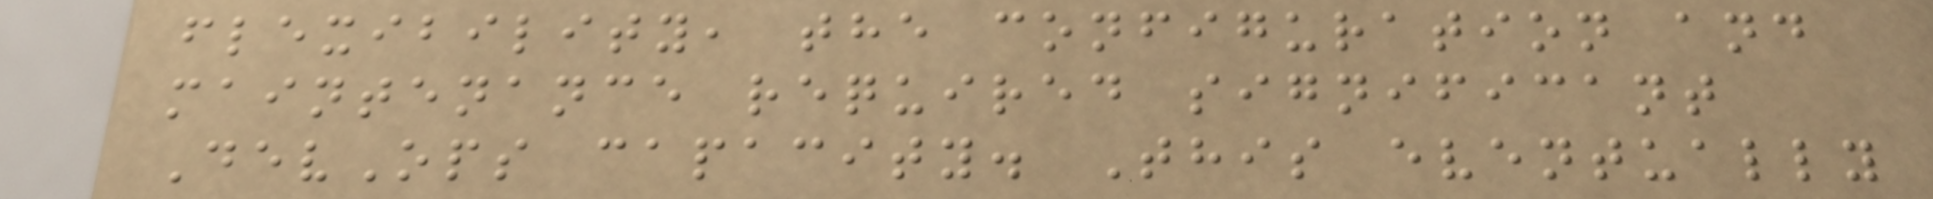flexibility, the configuration and
maintenance required significant
DevOps capacity. This eventually
